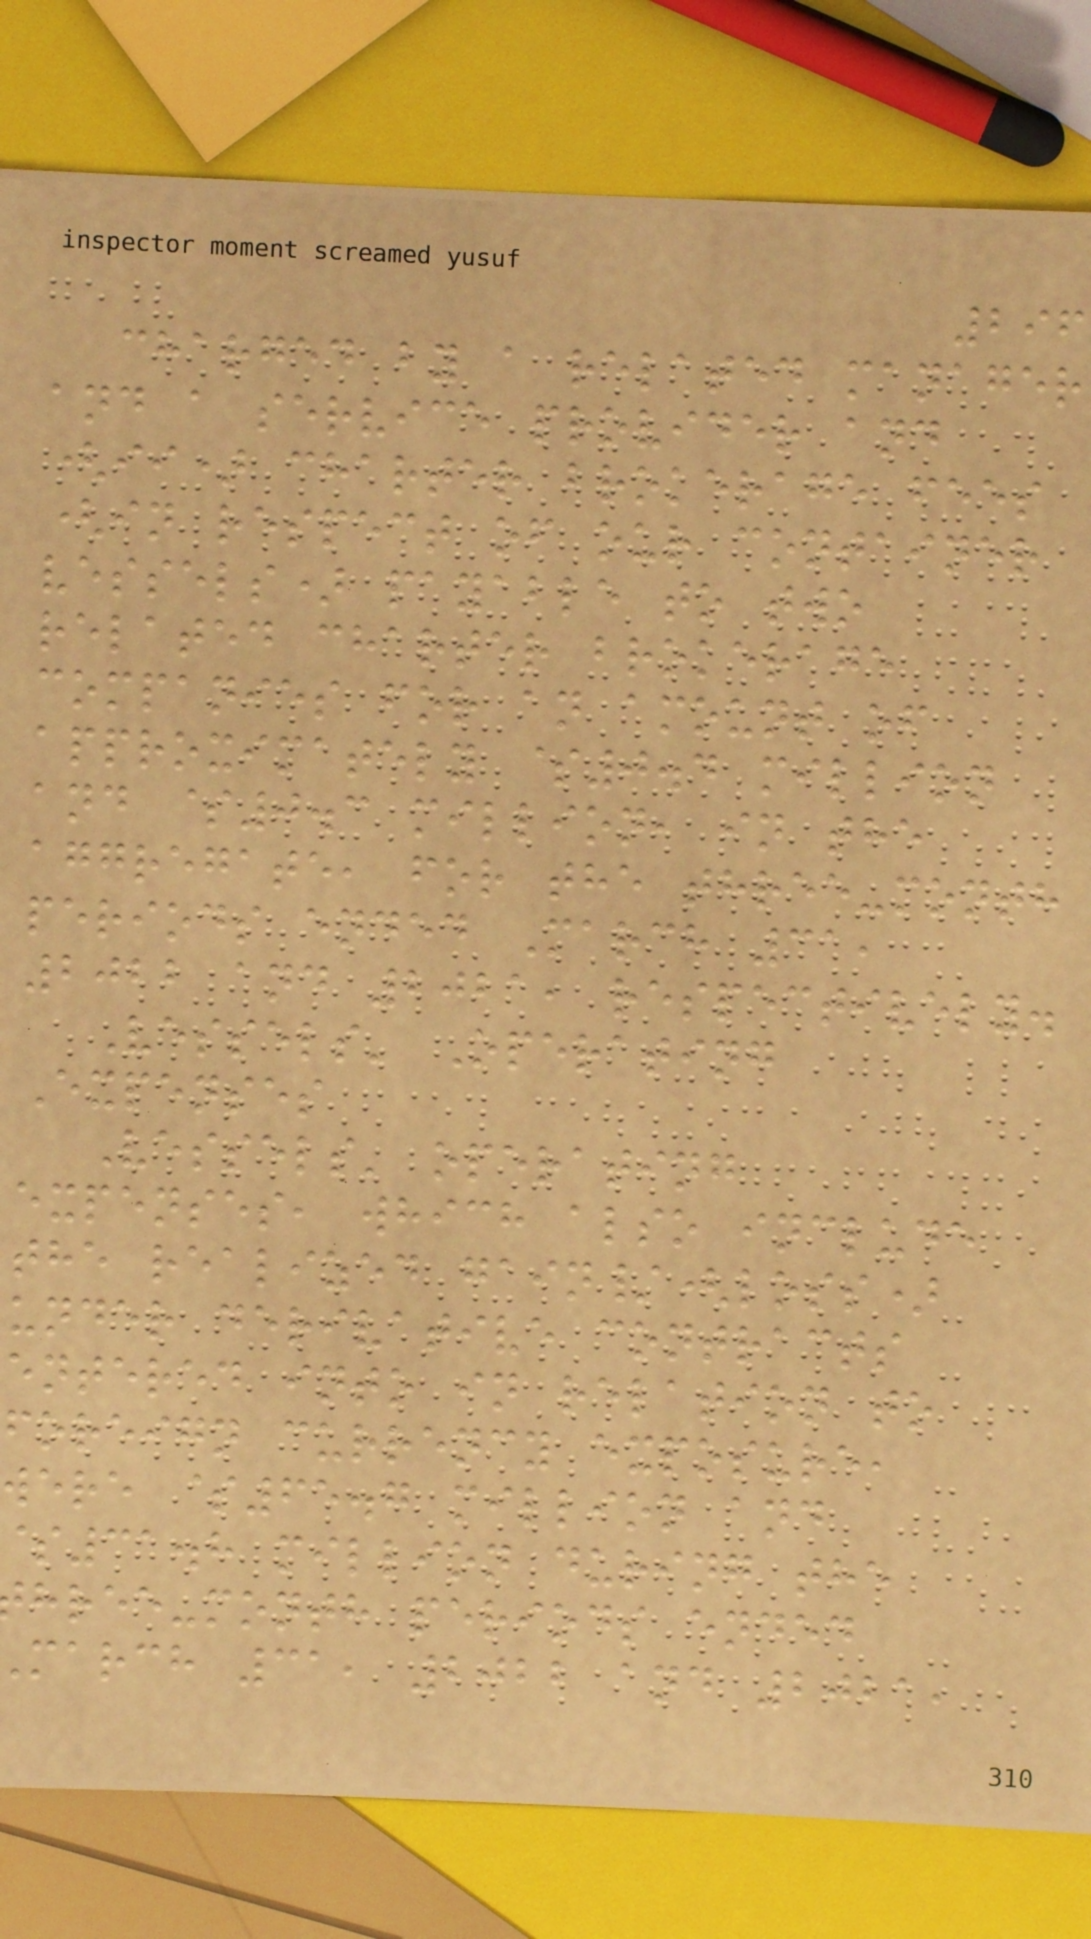296
charged by a related manager
and a service provider and
(ii) charter brokerage fees
(in respect of our container
vessels) payable to two
related charter brokerage
companies for an amount of
approximately $0.4 million
and $0.3 million, in the
aggregate, for the three-month
periods ended March 31,
2022 and 2021, respectively.
Vessels' Operating
Expenses
Vessels' operating
expenses, which also include
the realized gain/(loss)
under derivative contracts
entered into in relation to
foreign currency exposure,
were $65.7 million and
31.8 million during the
hree-month periods ended
march 31, 2022 and 2021,
